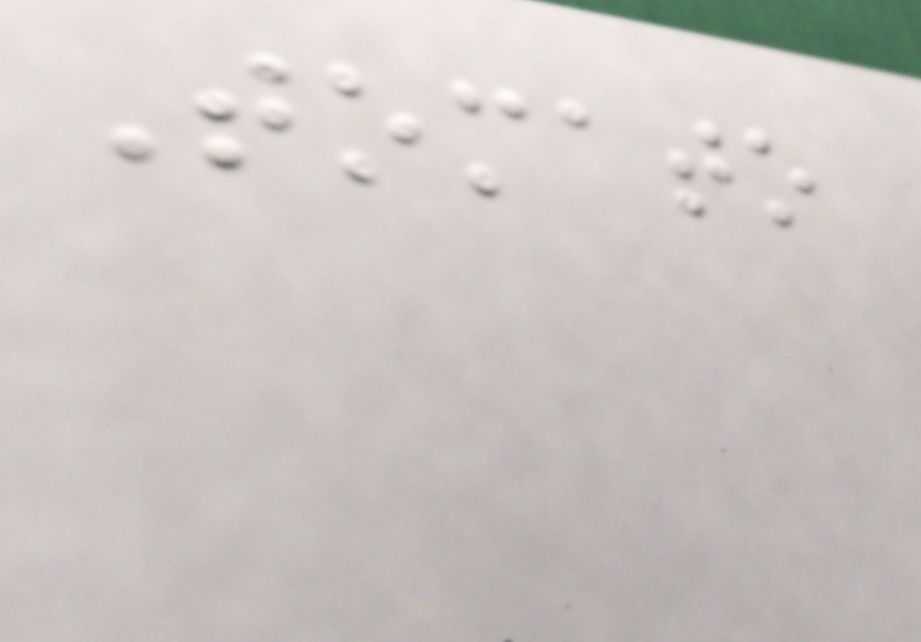Tomato
